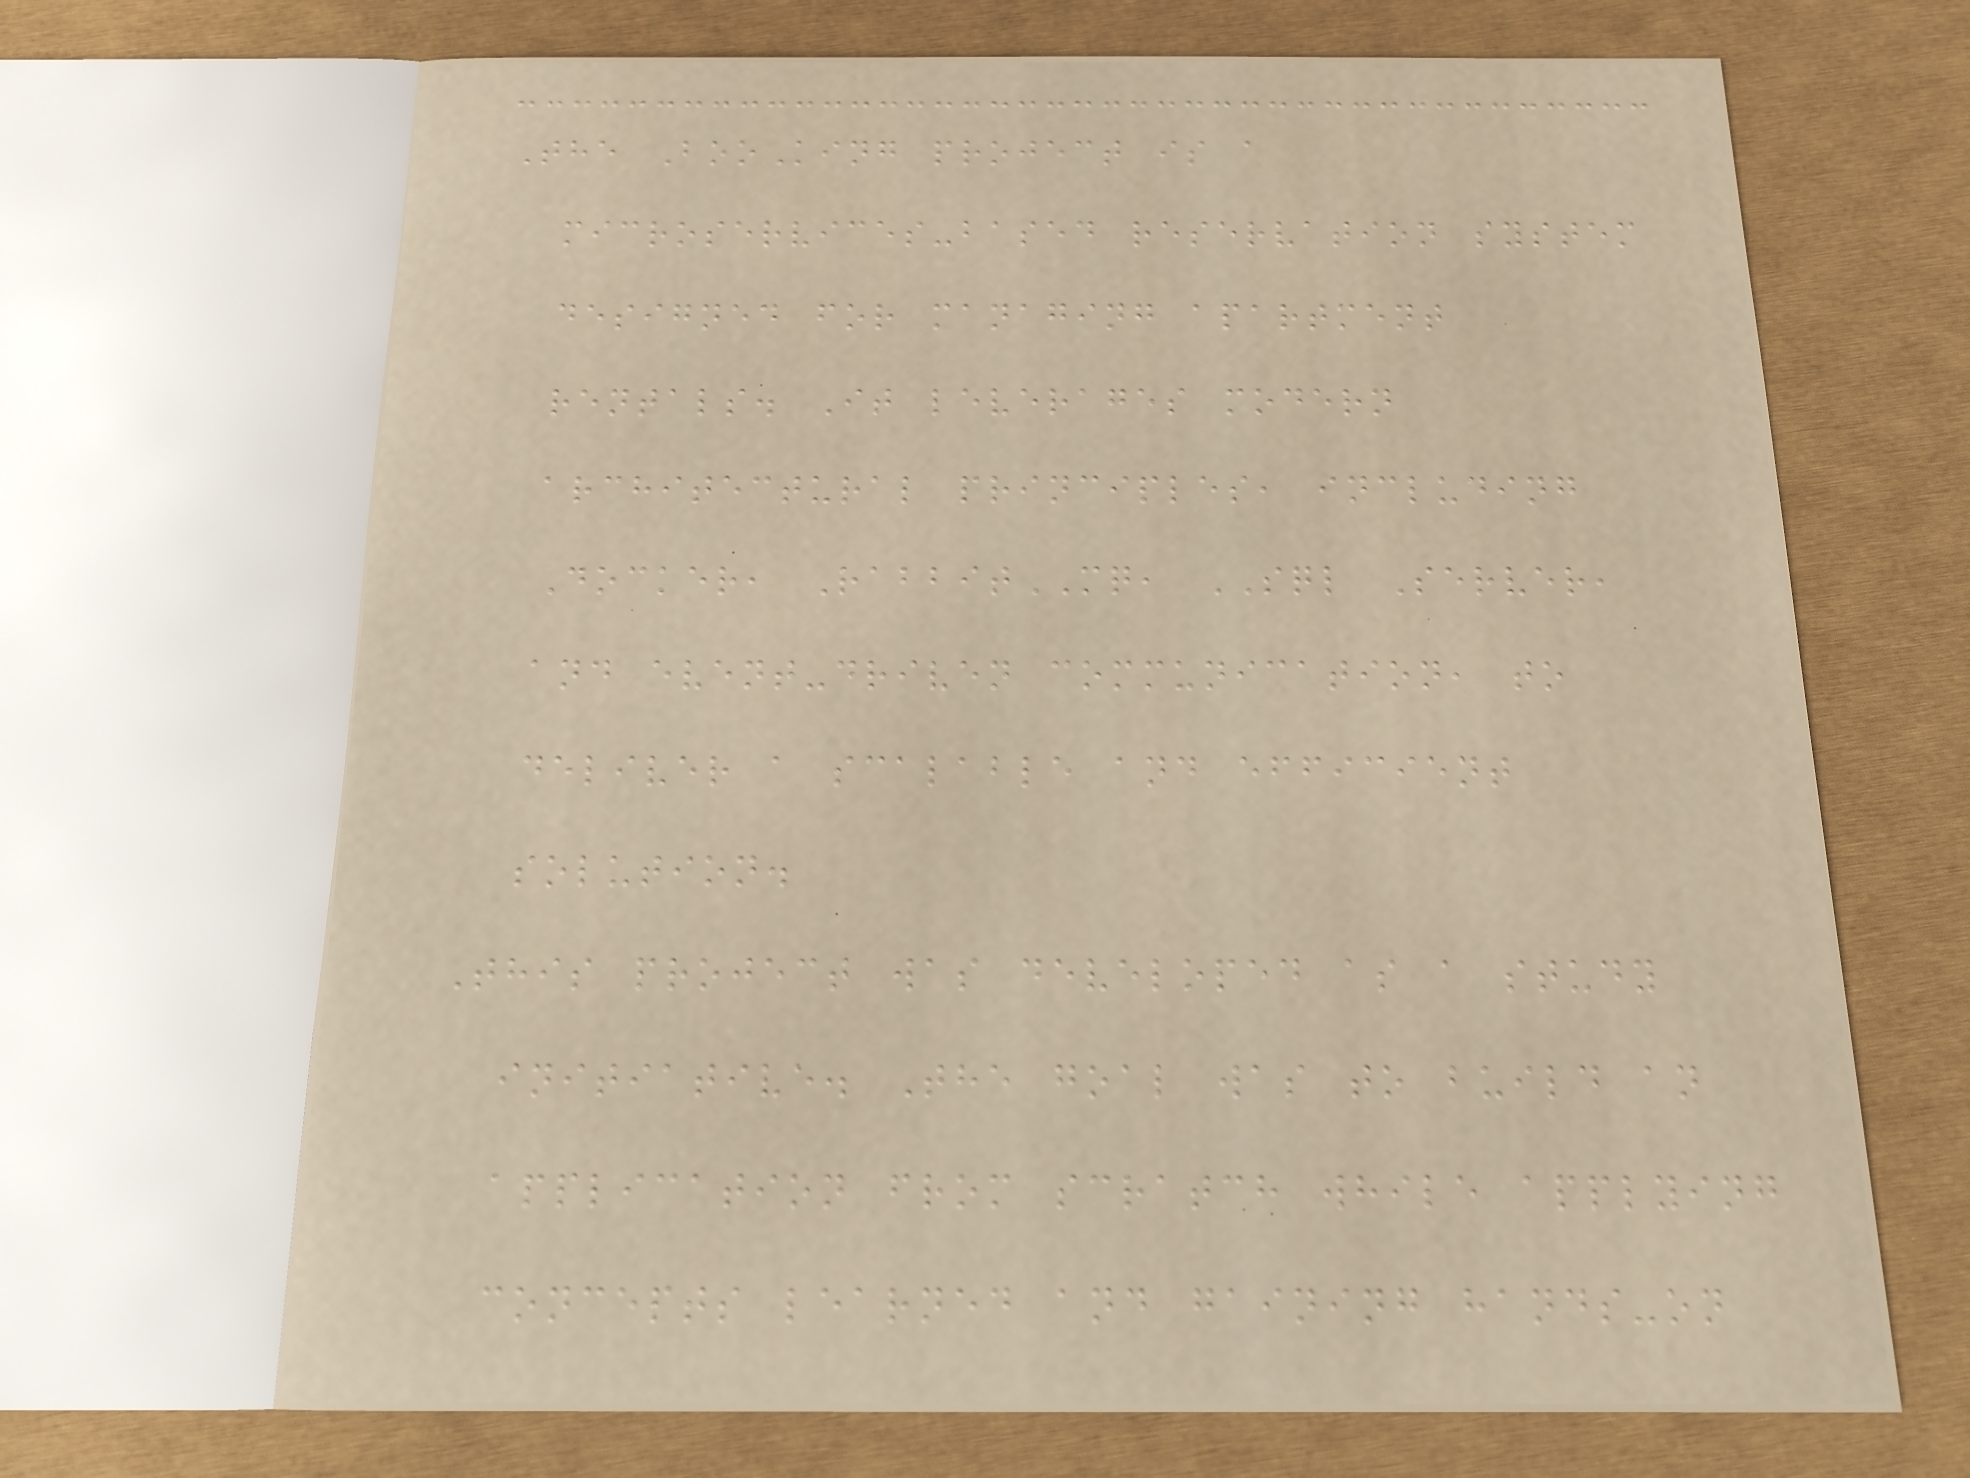The BooKing project is a
microservices-based reservation system
designed for managing apartment
rentals. It leverages modern
architectural principles, including
Docker, RabbitMQ, SQL Server,
and event-driven communication, to
deliver a scalable and efficient
solution.
This project was developed as a study
initiative. The goal was to build an
application from scratch while applying
concepts learned and gaining hands-on
